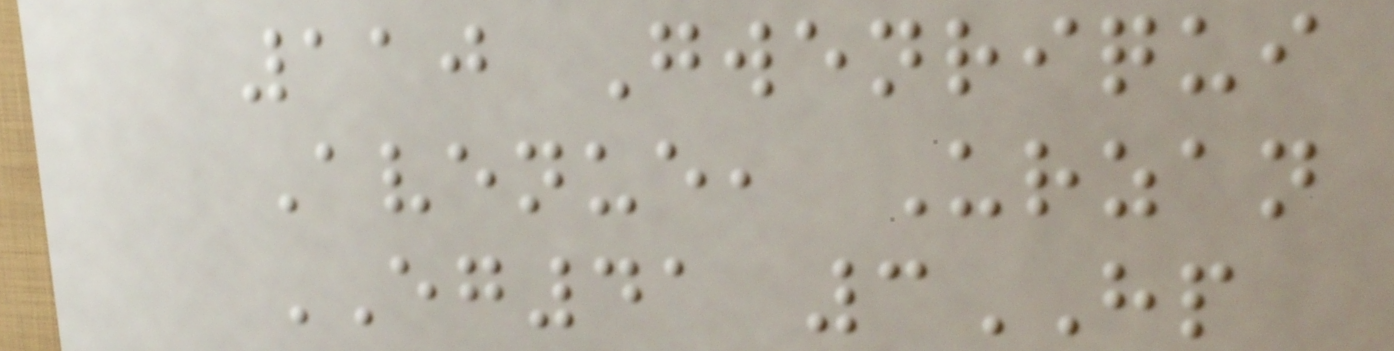110 Gwenriqui
Avenue, Urzan
EG41 3HP
